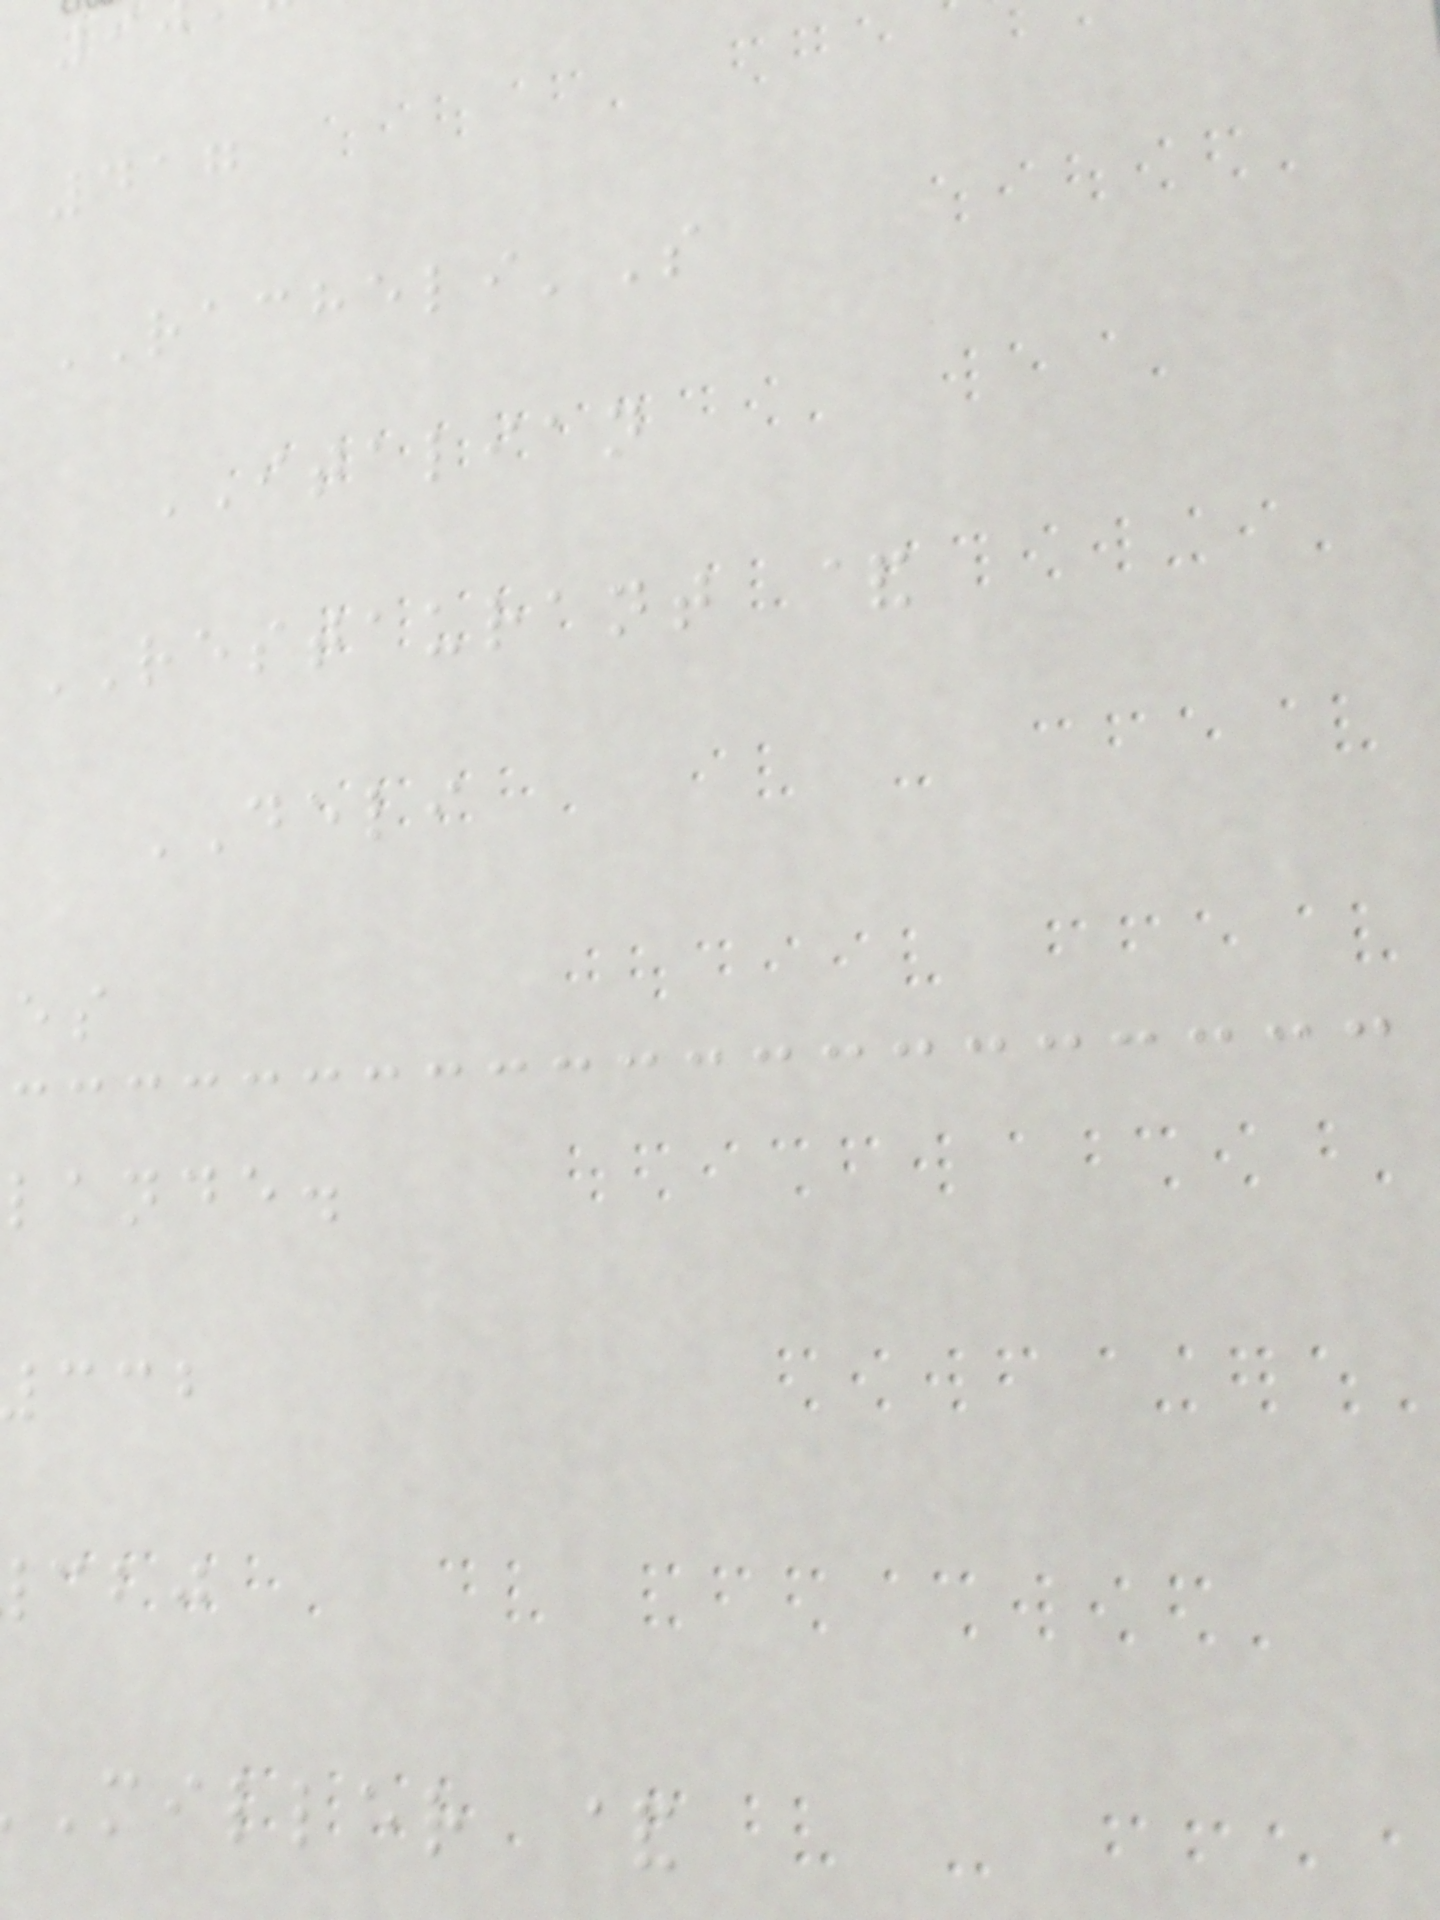417
RACHELI'S
ITALIAN
RESTAURANT &
DELI
es
lande.
miller &
